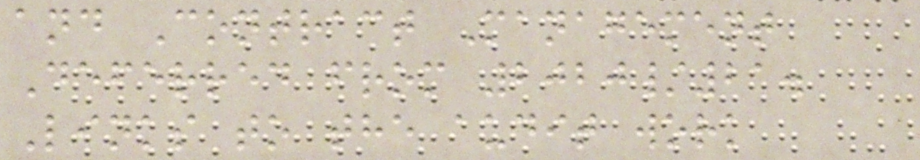and Contract Management
Deferred from 2020/21.
Links to the audit work
